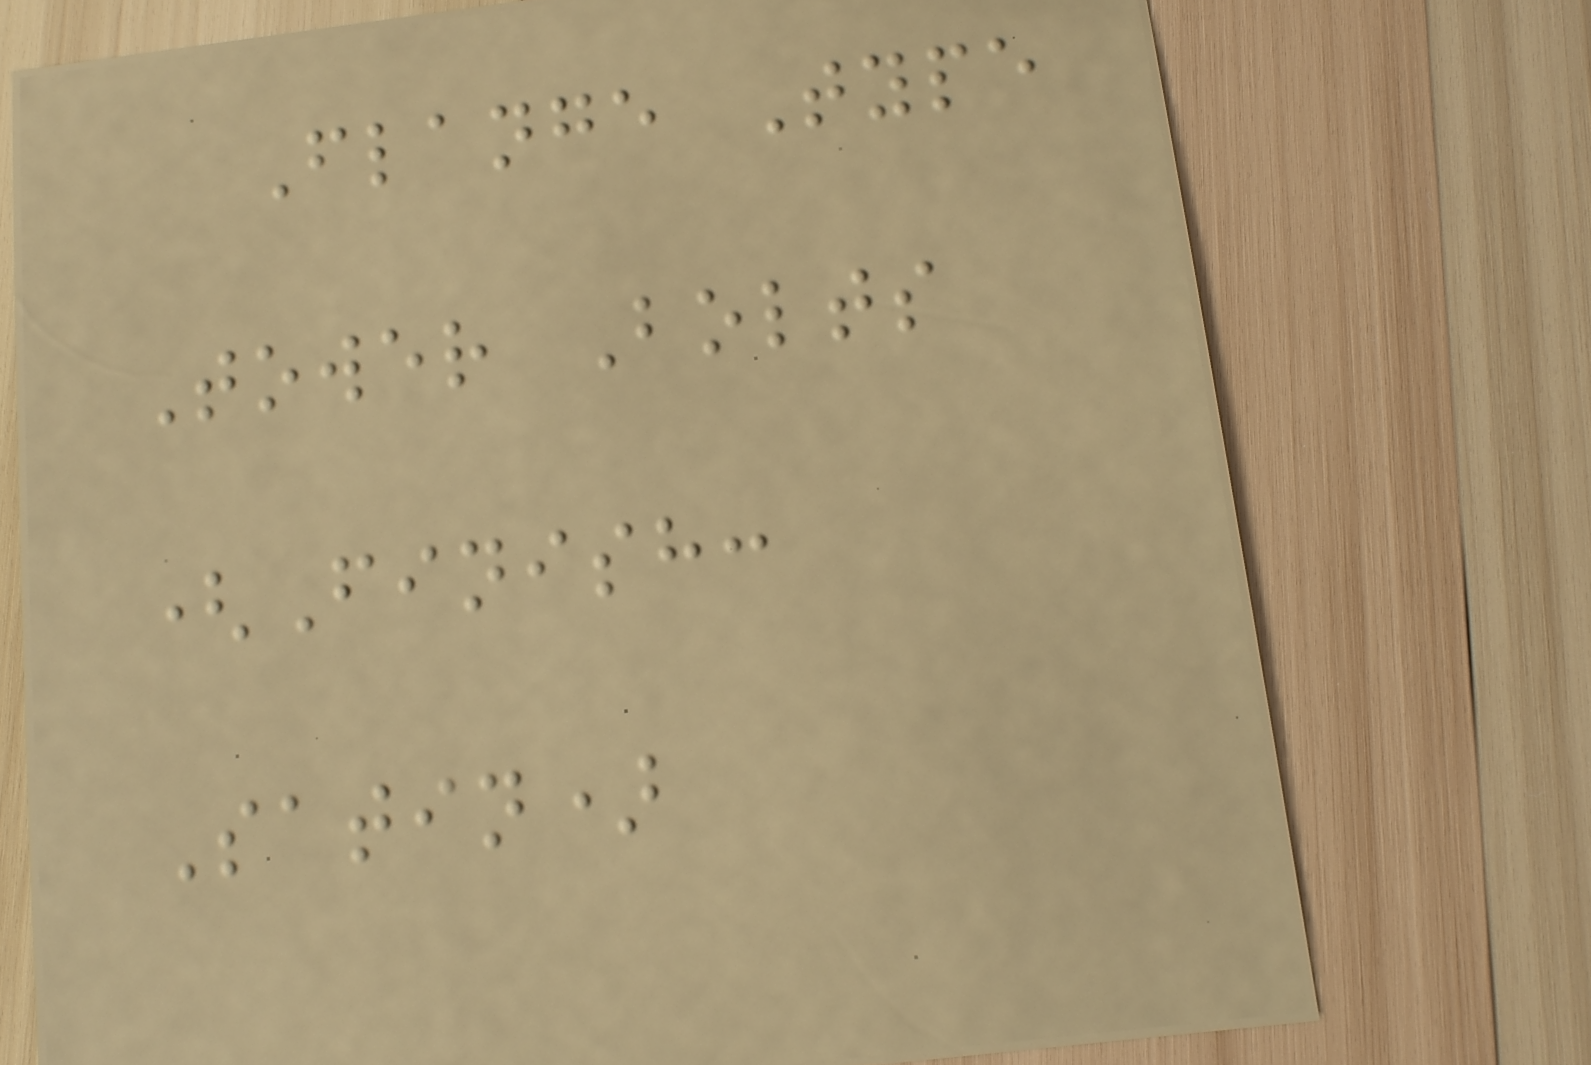Flange Type
Tower Bolts
(Finish:
Satin)
